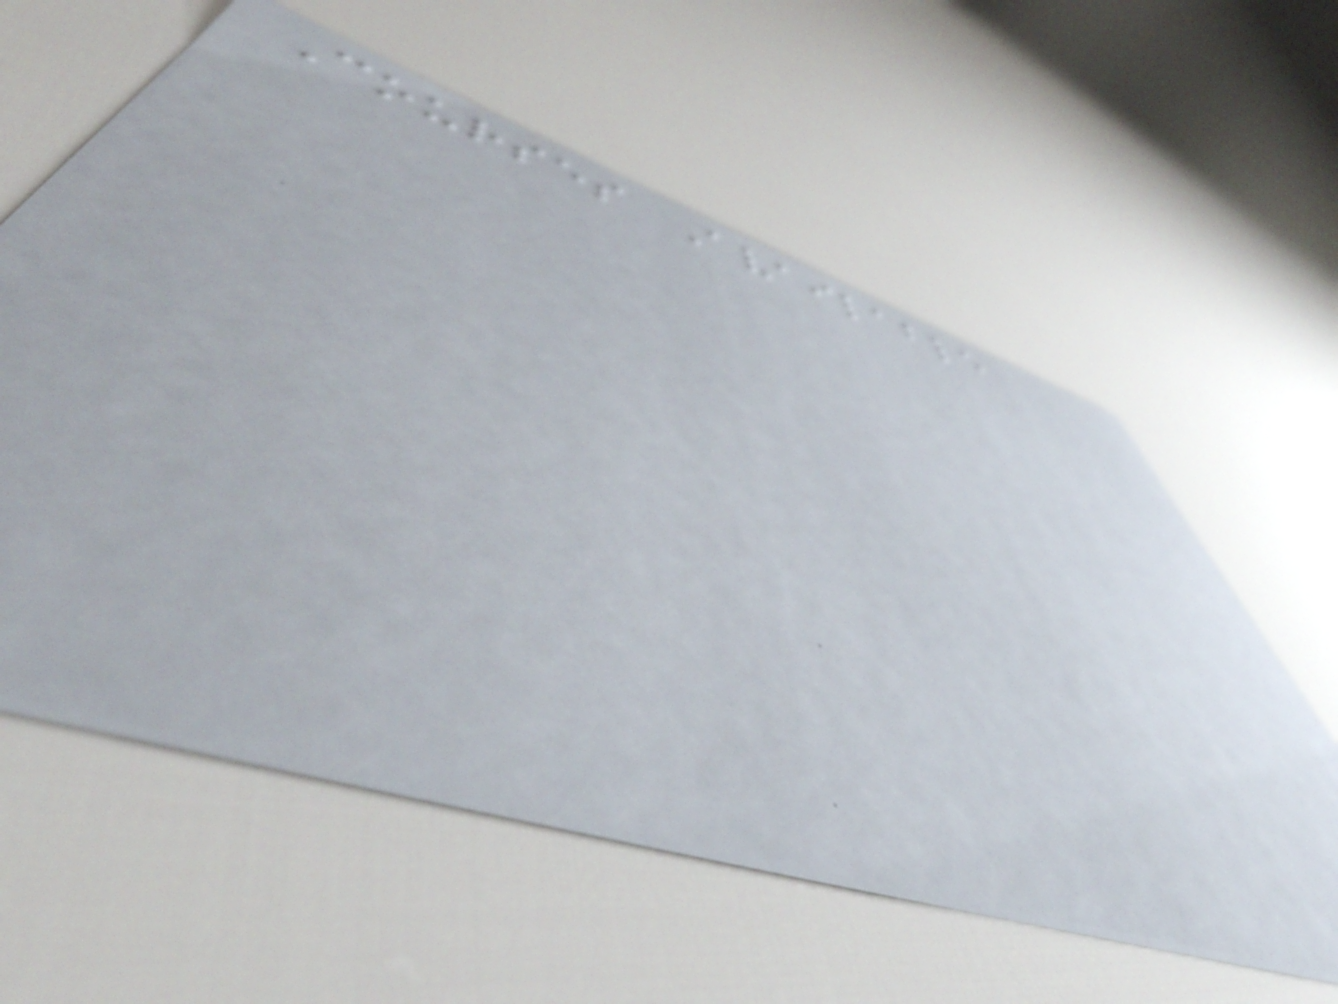Courses Available
